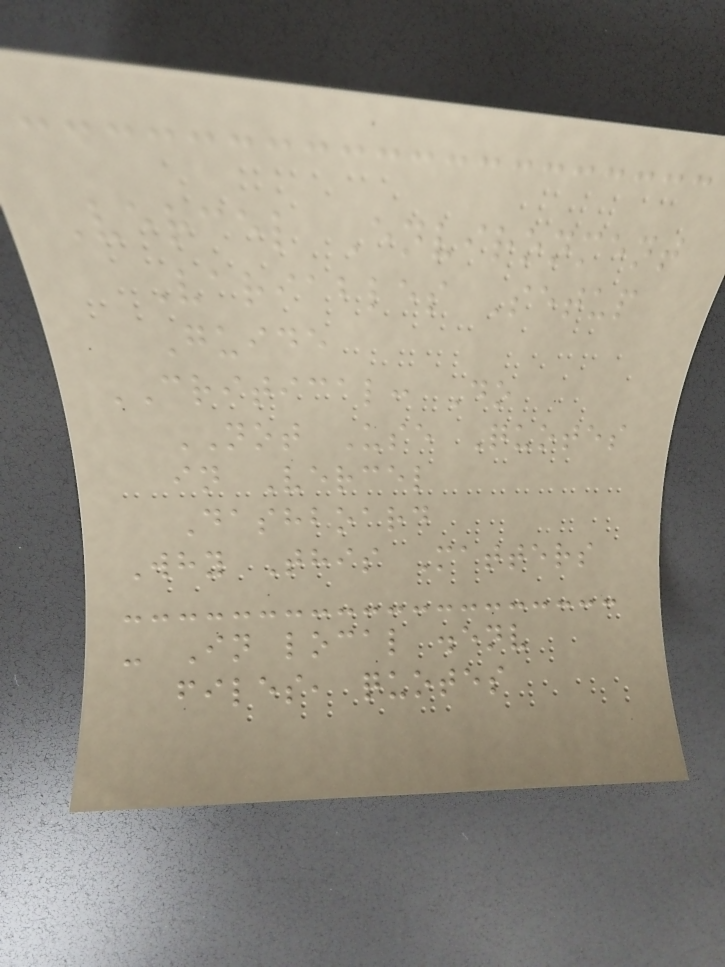Vercel Environment
Variables Setup
Guide
CRITICAL: Do
NOT Use Quotes
in Vercel
Dashboard
Why This Matters
- In local .env
files, quotes
